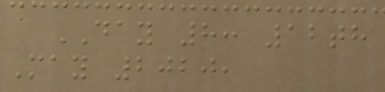DAY 8: 12th
May 2020,
